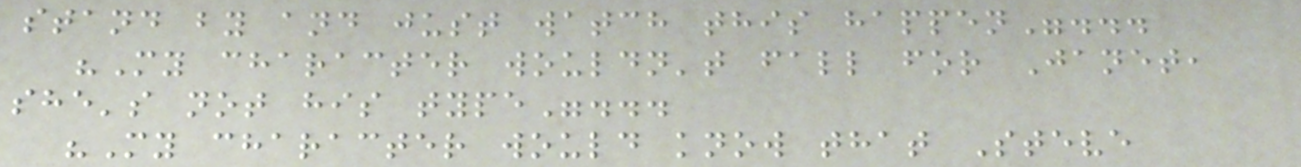stand by and just watch this happen"...
"My character wouldn't fall for Janet,
she's not his type"...
"My character would know that Steve
